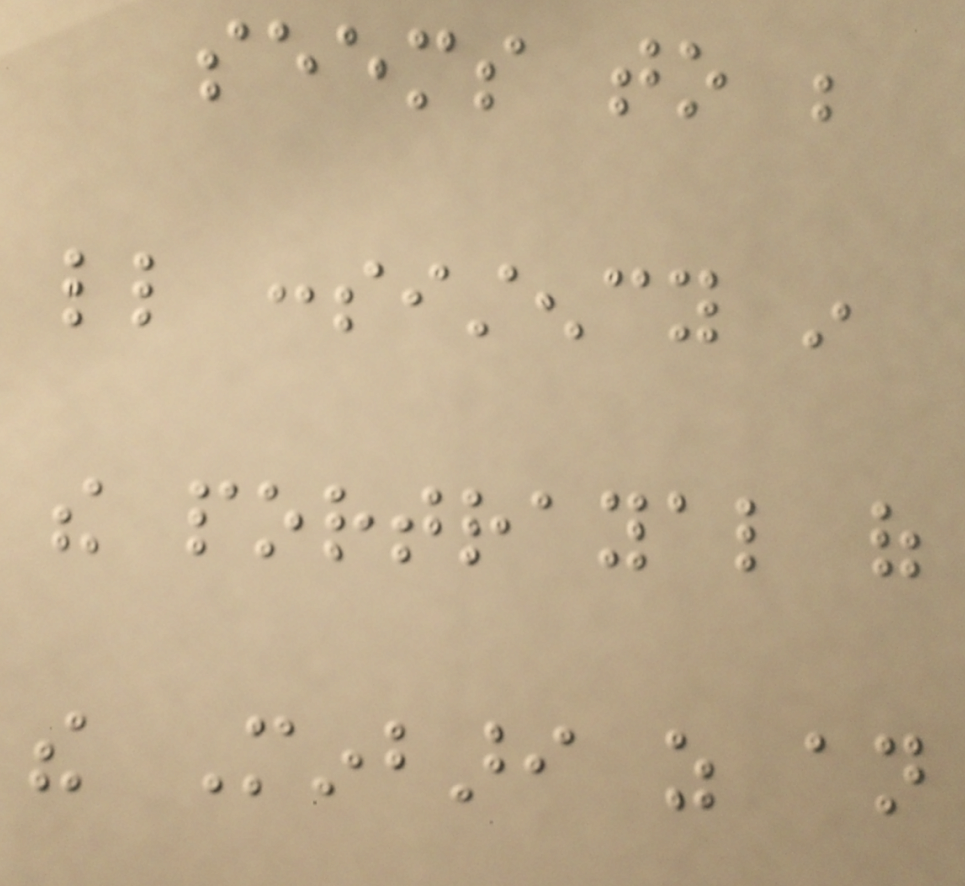seems to be
little consistency in
the portrayal of
the Minbari as an
